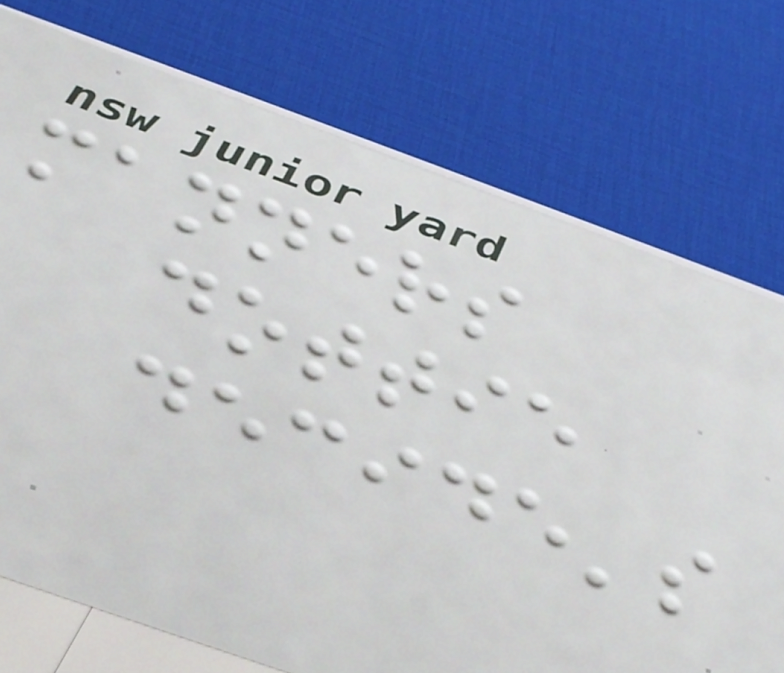manners
dottie
decide's
